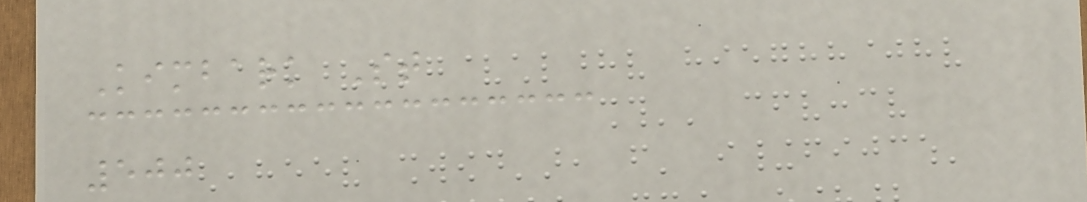Kimbark St
500
